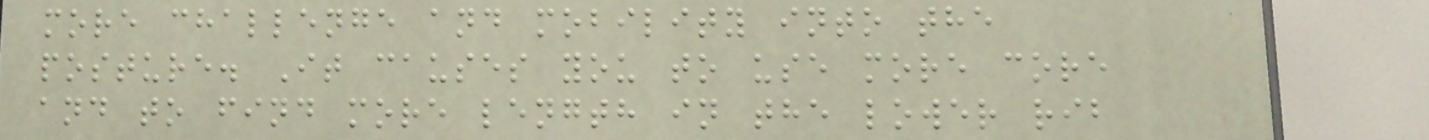more challenge and mobility into the
posture. It causes you to use more core
and to find more length in the lower rib
